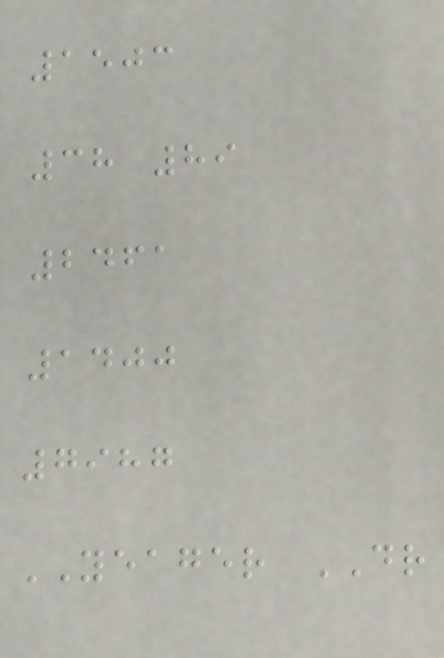1503
38 89
2461
1400
7987
YEAGER DR
